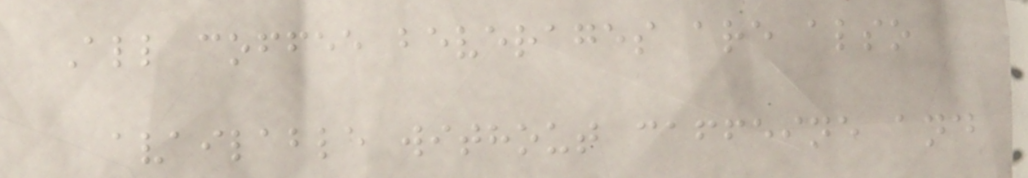All coffee beverages are also
available without caffeine and
